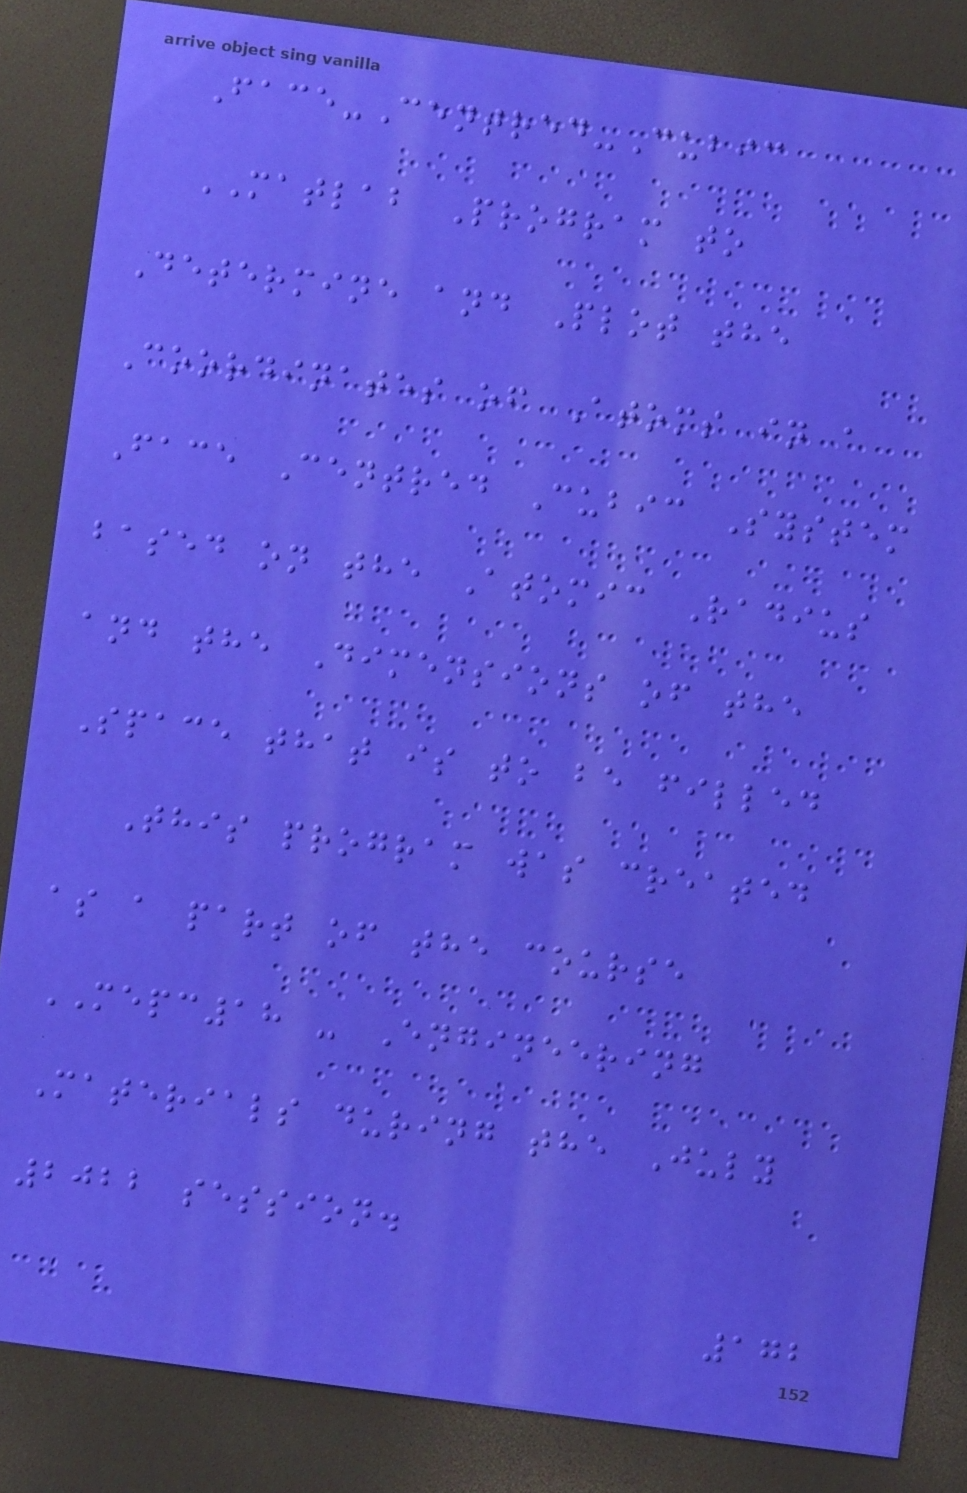Face-Centred-Cubic
MATLAB Program to
Determine and Plot the
Coordinates of Atoms in a
Face Centred Cubic System
based on the Atomic Radius
and the Dimensions of the
Space that is to be filled
This program was created
as a part of the course
MEPC18 - Engineering
Materials during the July
2022 session.
172
